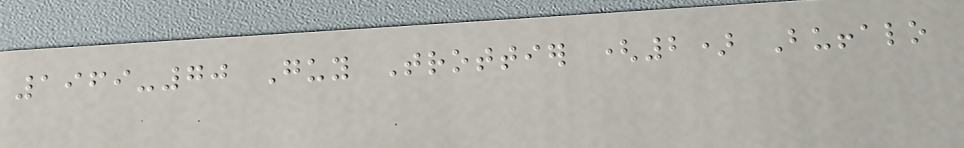1969-70 Guy Trottier (2) Buffalo
